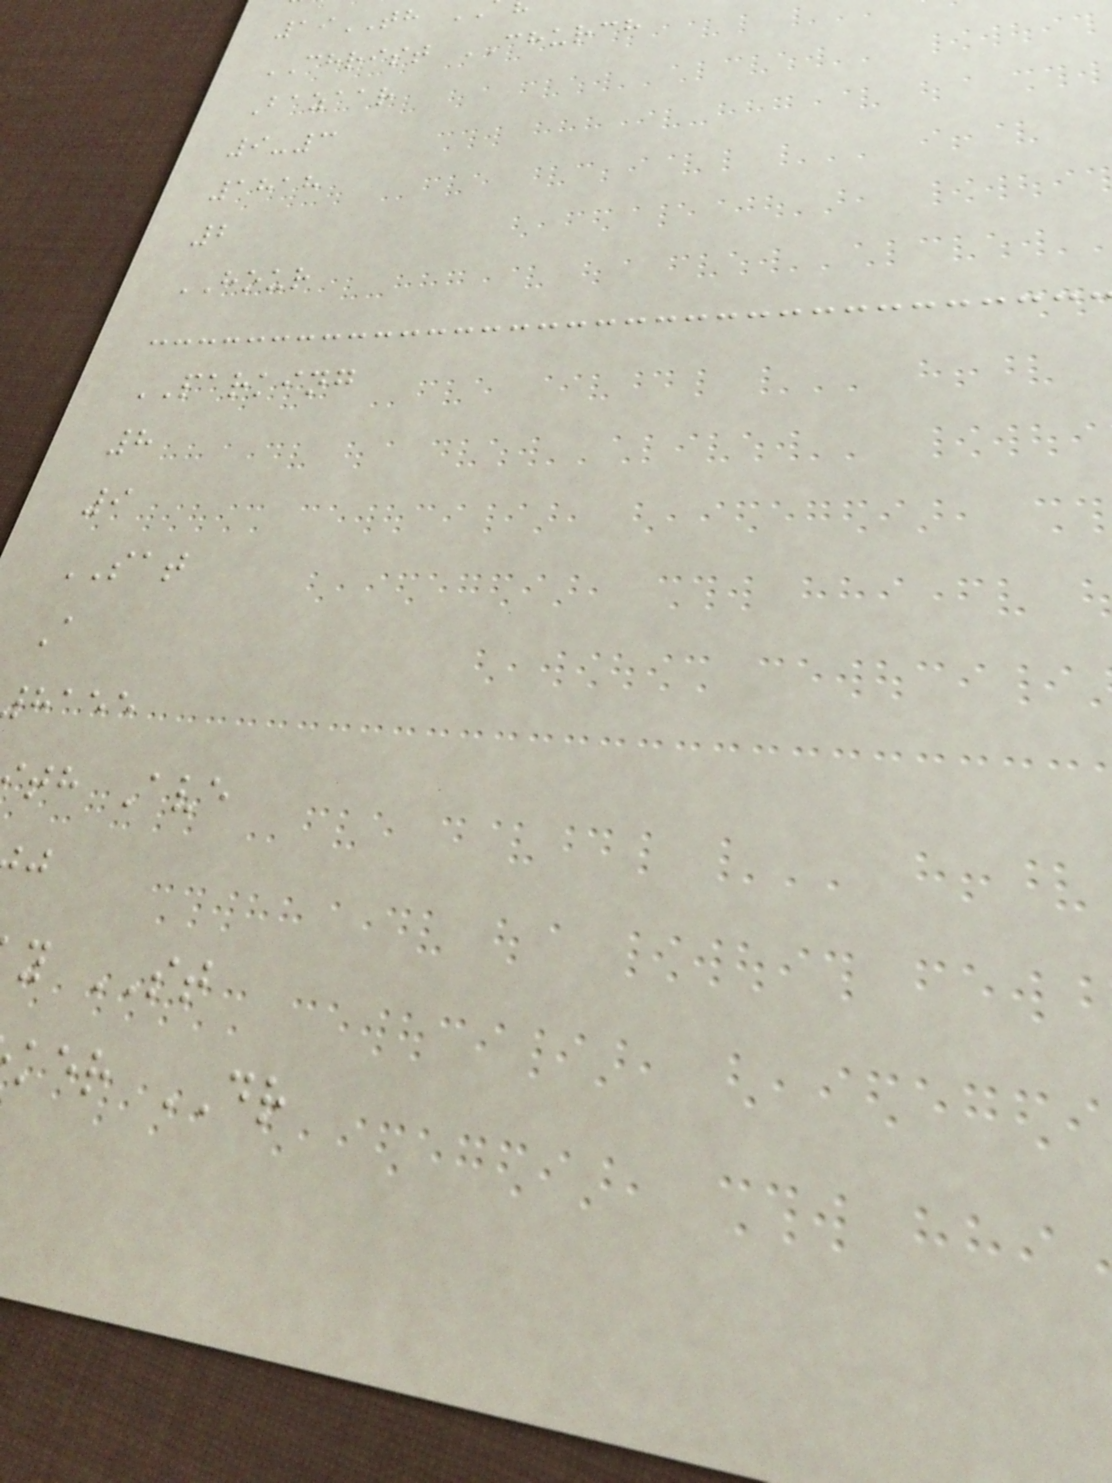19TH
CHRIST CHURCH
Bazaar
9-3
1818
2
HOUR
PARKING
8
9
SAT
A
haee
th Ave
y ST
ker DR
